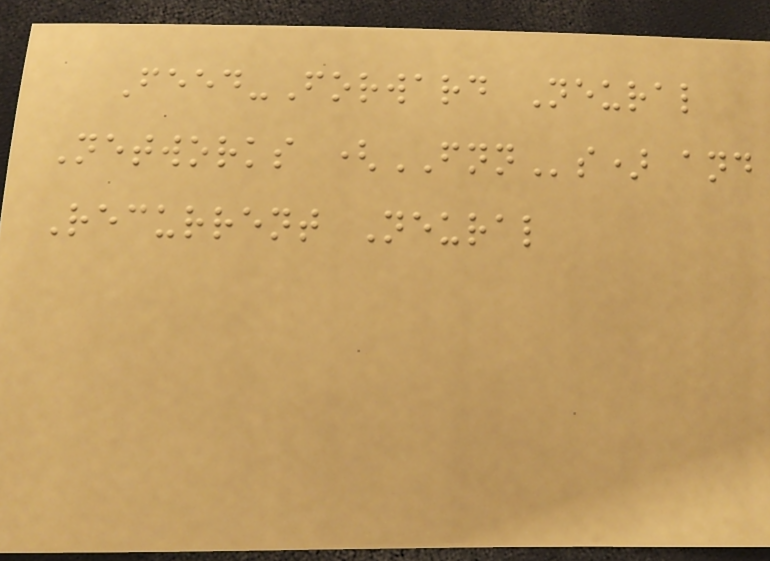Feed-Forward Neural
Networks (FNNs) and
Recurrent Neural
